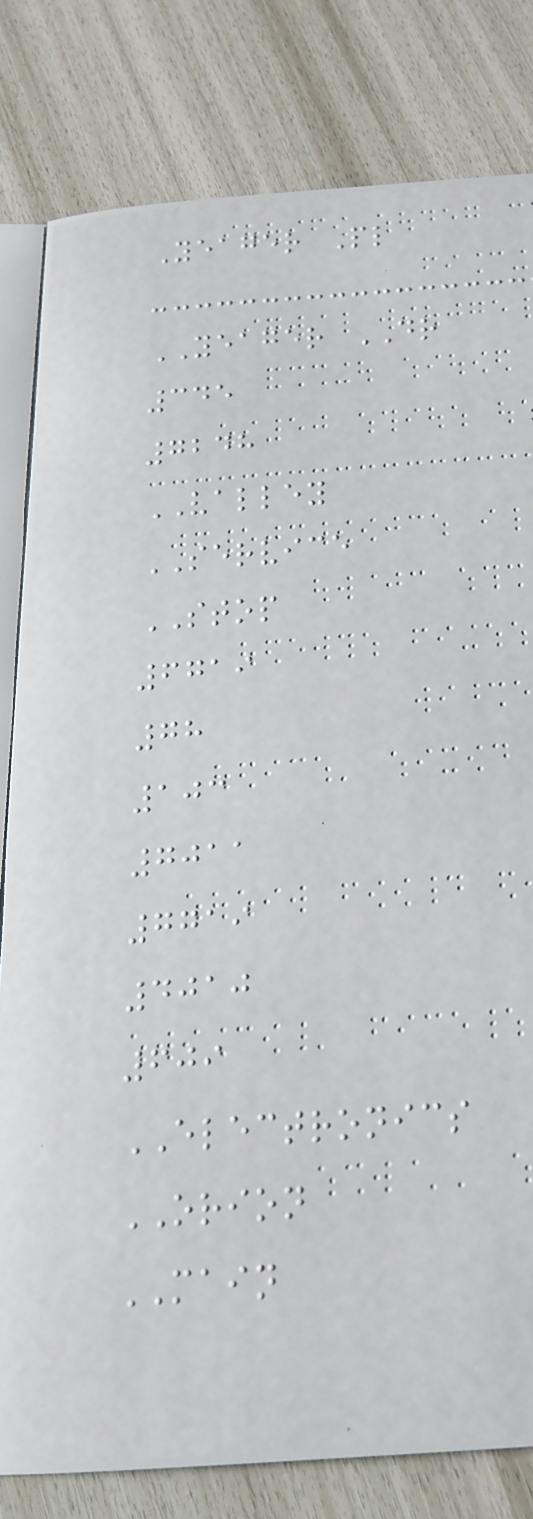Yeager Pl
YEAGER DR
345
7248
VALLEY
SERVICE
STOP
6719
78
103
7011
7719
4010
609
ELECTRONICS
ORION
MAIN
